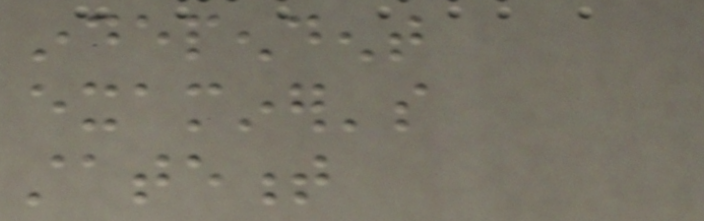independent
examiner's
statement
